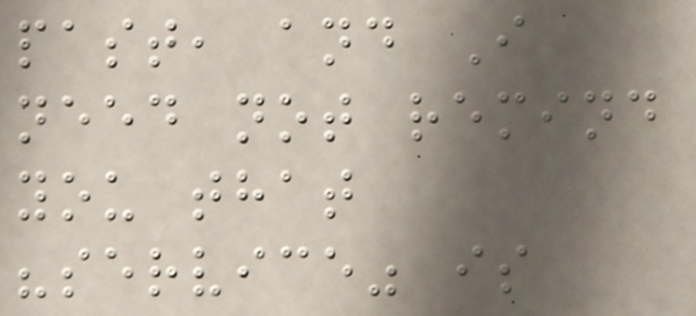past, and I
need not remind
you that
"service" is
